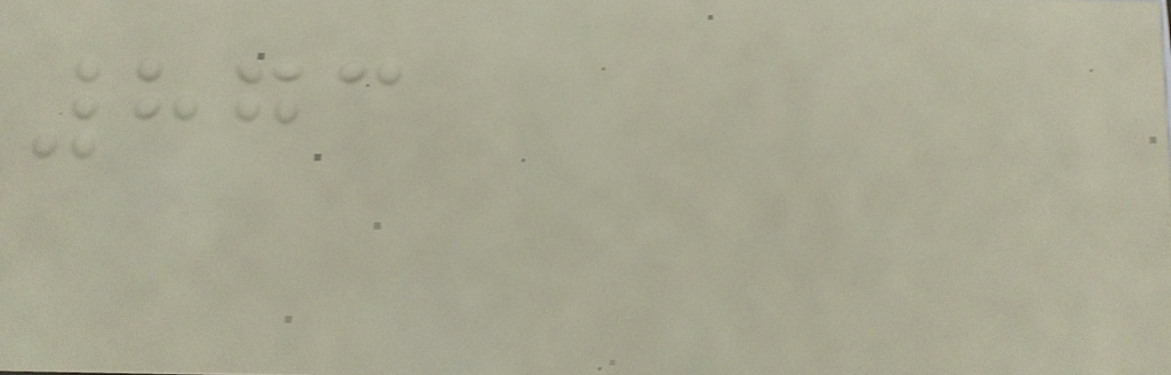873
